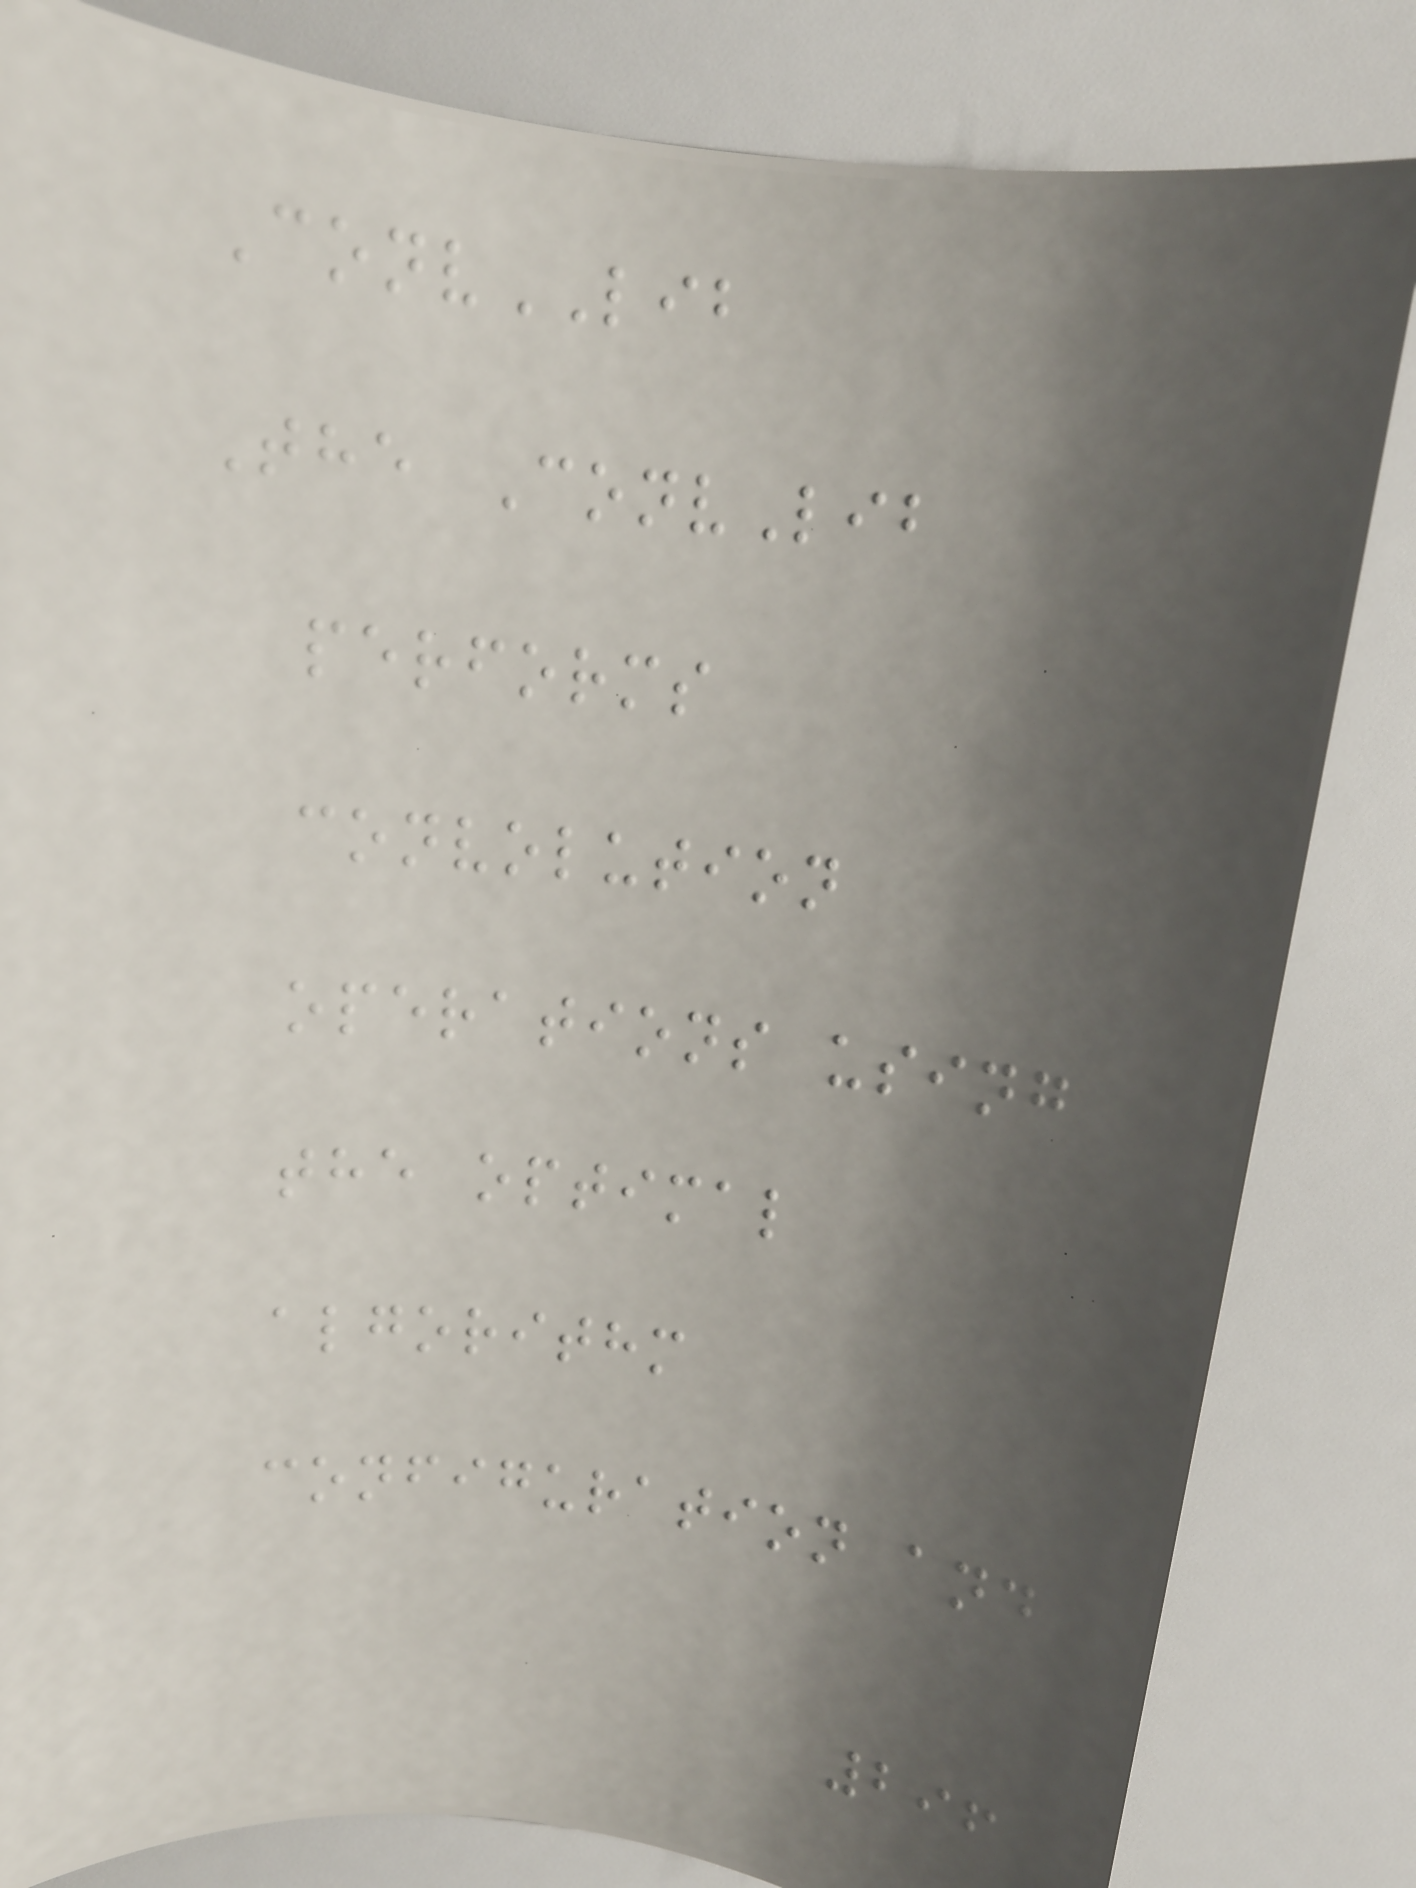ConvLIB
The ConvLib
performs
convolution
operations using
the optimal
algorithm
configuration and
296
